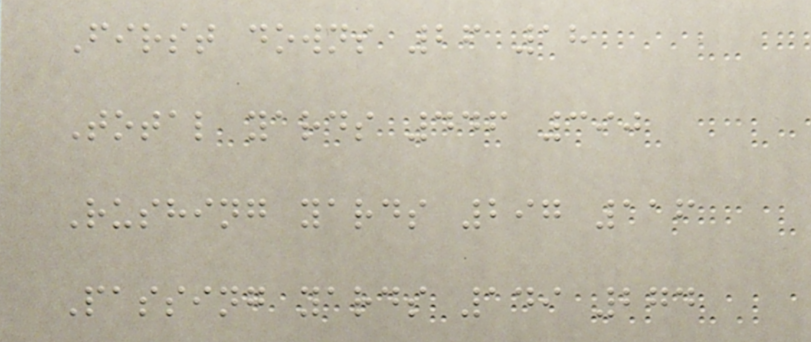First downs 26 18
Total yards 446 390
Rushing yards 297 116
Passing yards 149 274
